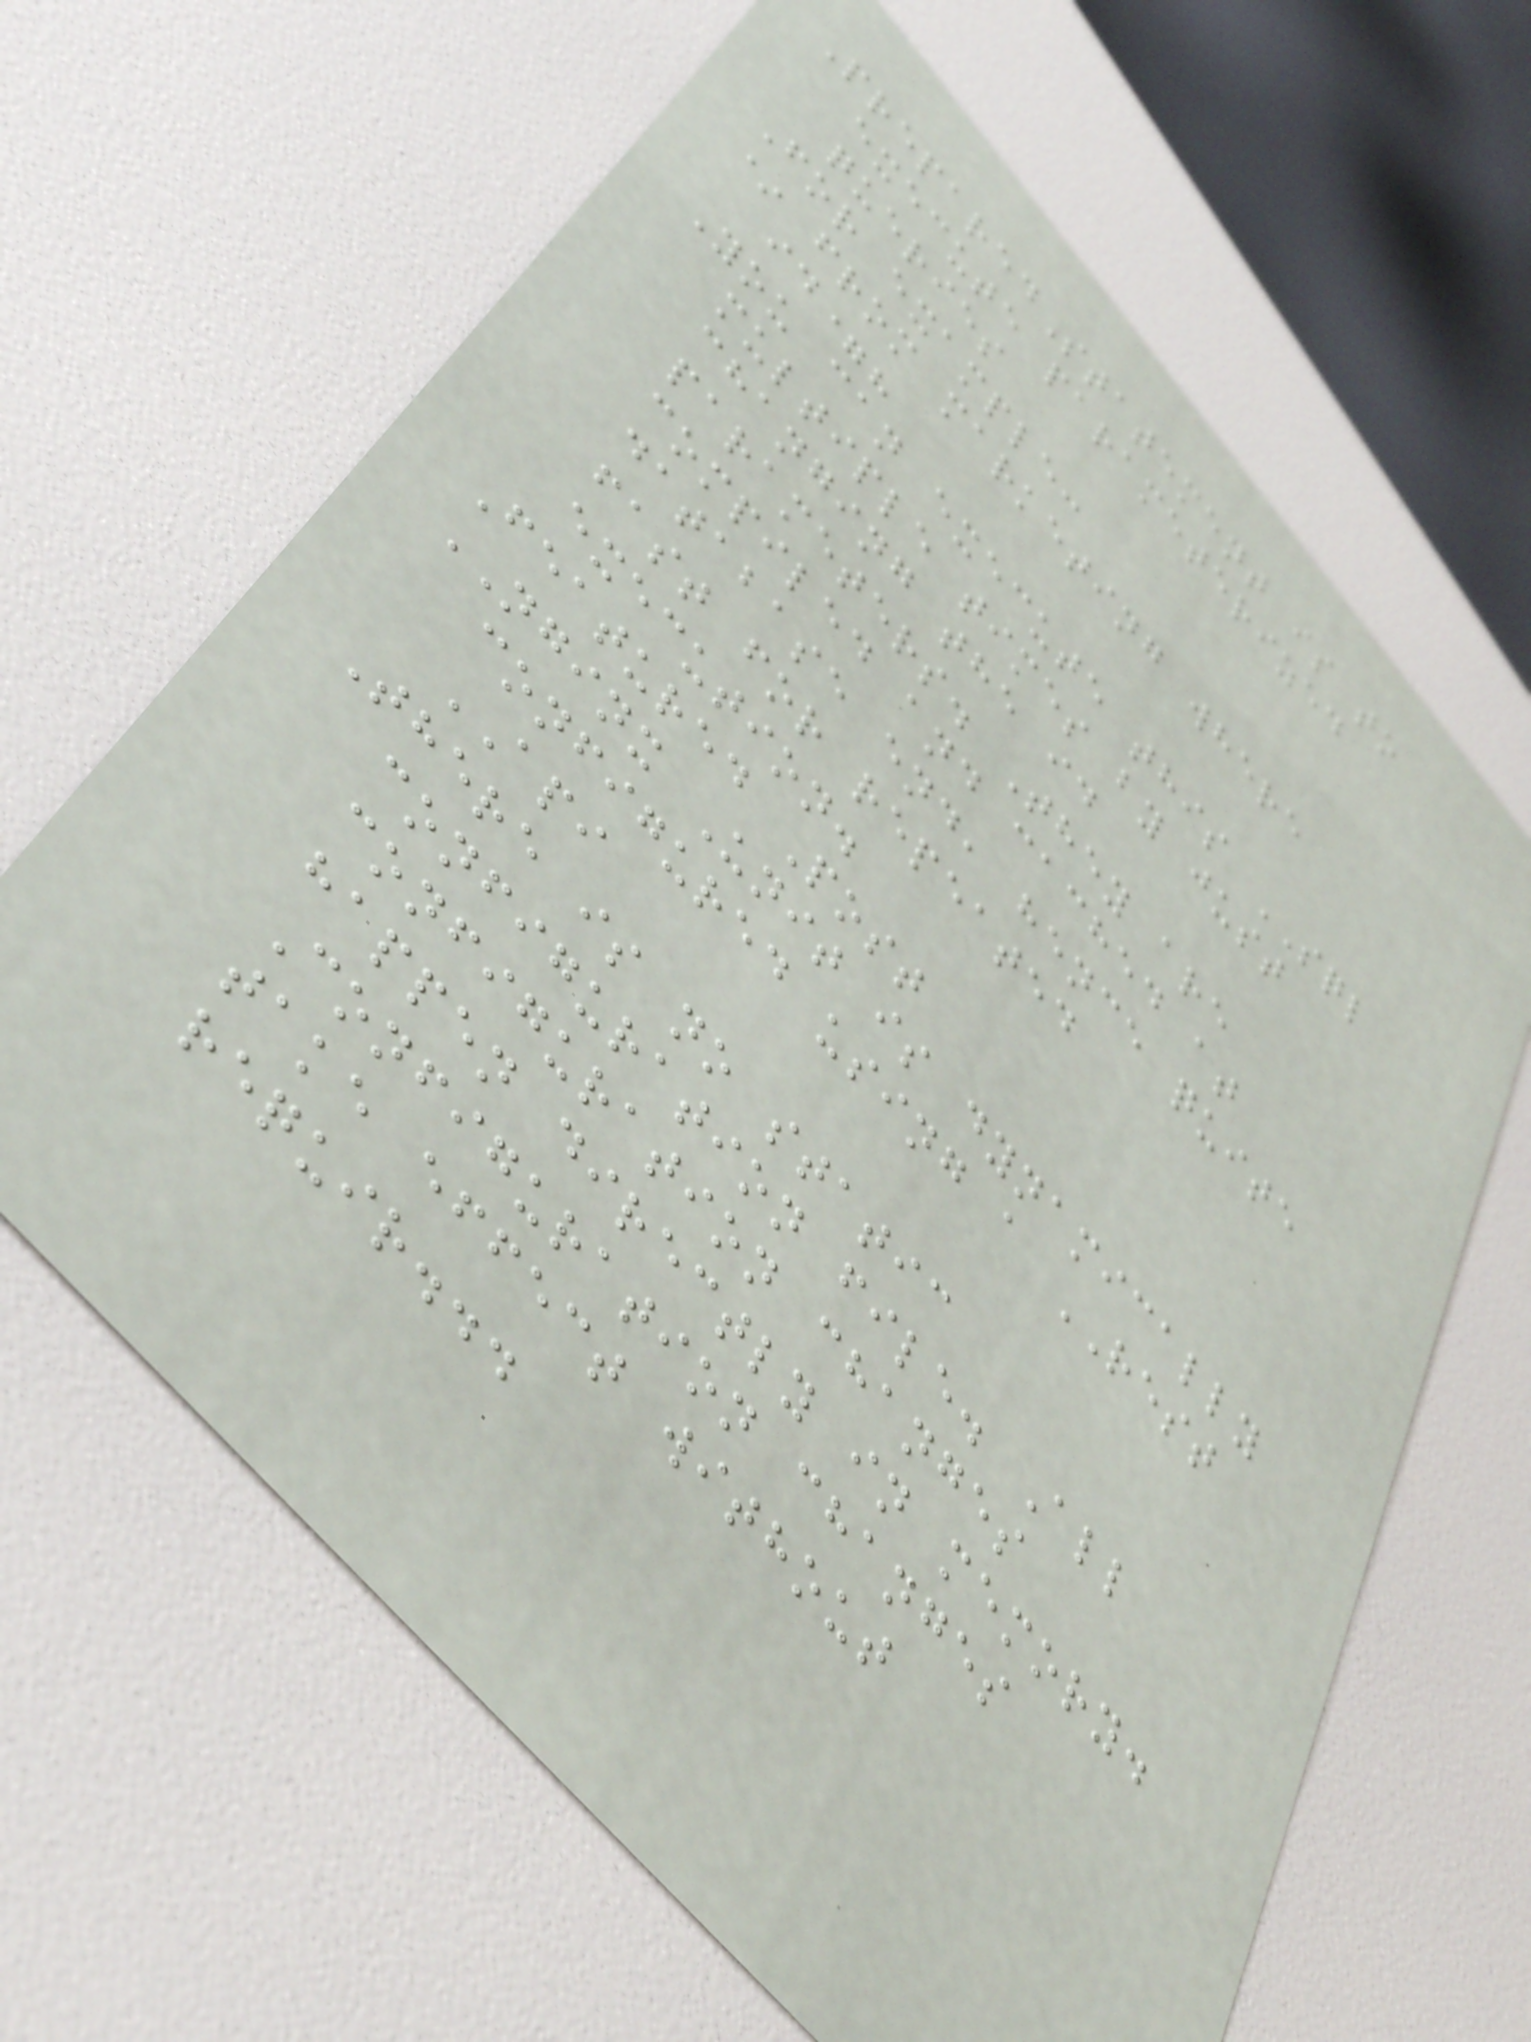PreparedStatement is to
execute parameterized
queries
For example:
* from marketing where
id=?
You can execute this SQL
multiple times by just
changing the id
parameters. They are
compiled and cached at
database end, hence quite
fast for repeated
execution.
Featured Post
NGINX Unit is dynamically
configured using a REST
API
There is no static
configuration file. All
configuration changes
happen directly in memory.
Configuration changes
take effect without
requir...
